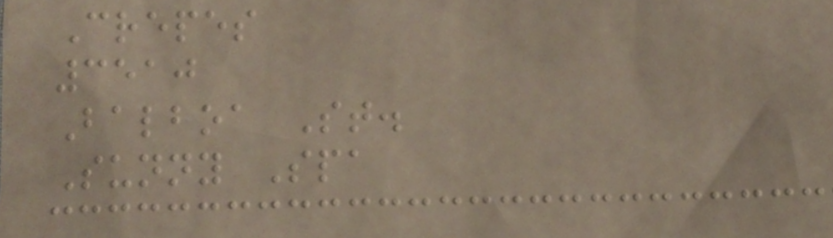Crepes
3510
Balboa St.
Sunny Spa
